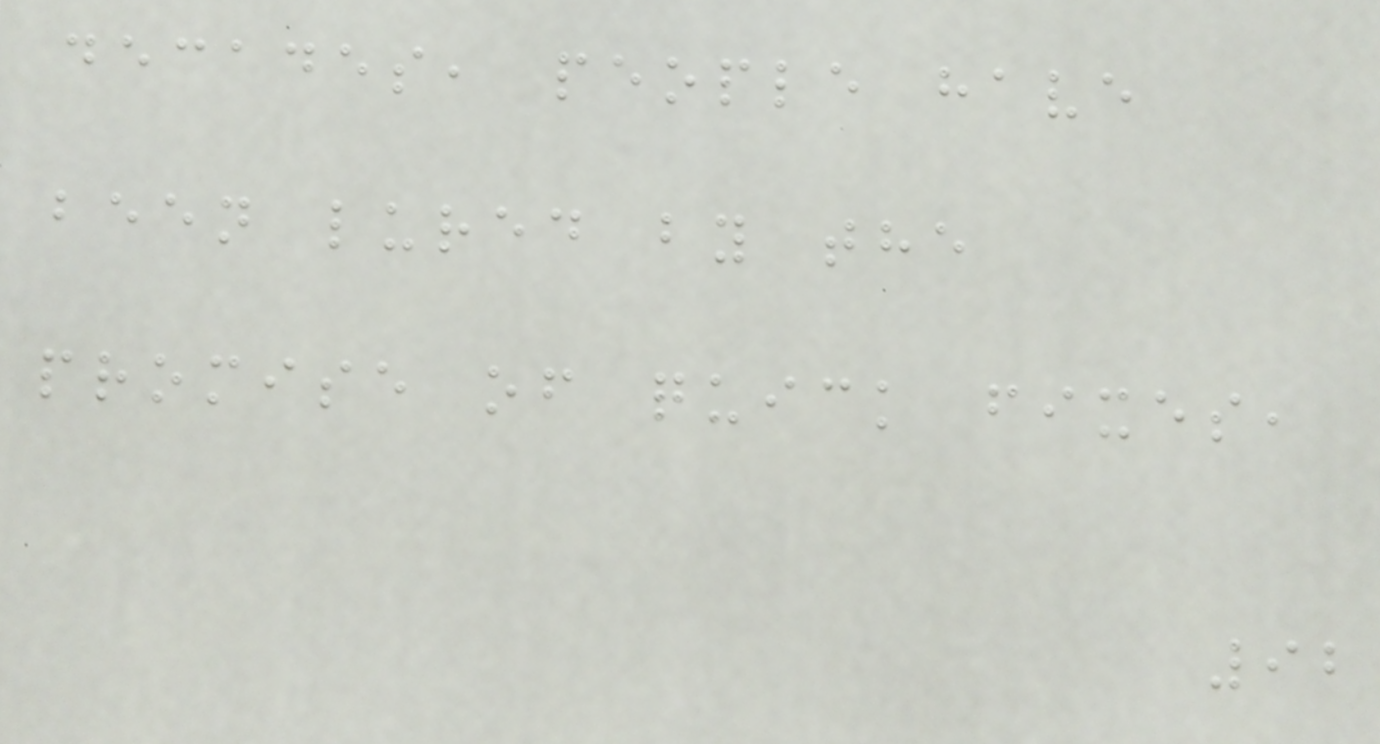decades, people have
been lured by the
promise of quick fixes,
92
